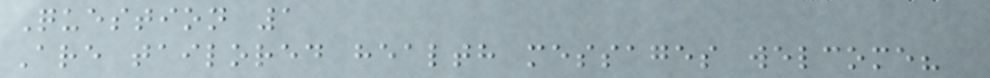Question 1
Are tailored health messages welcome?
